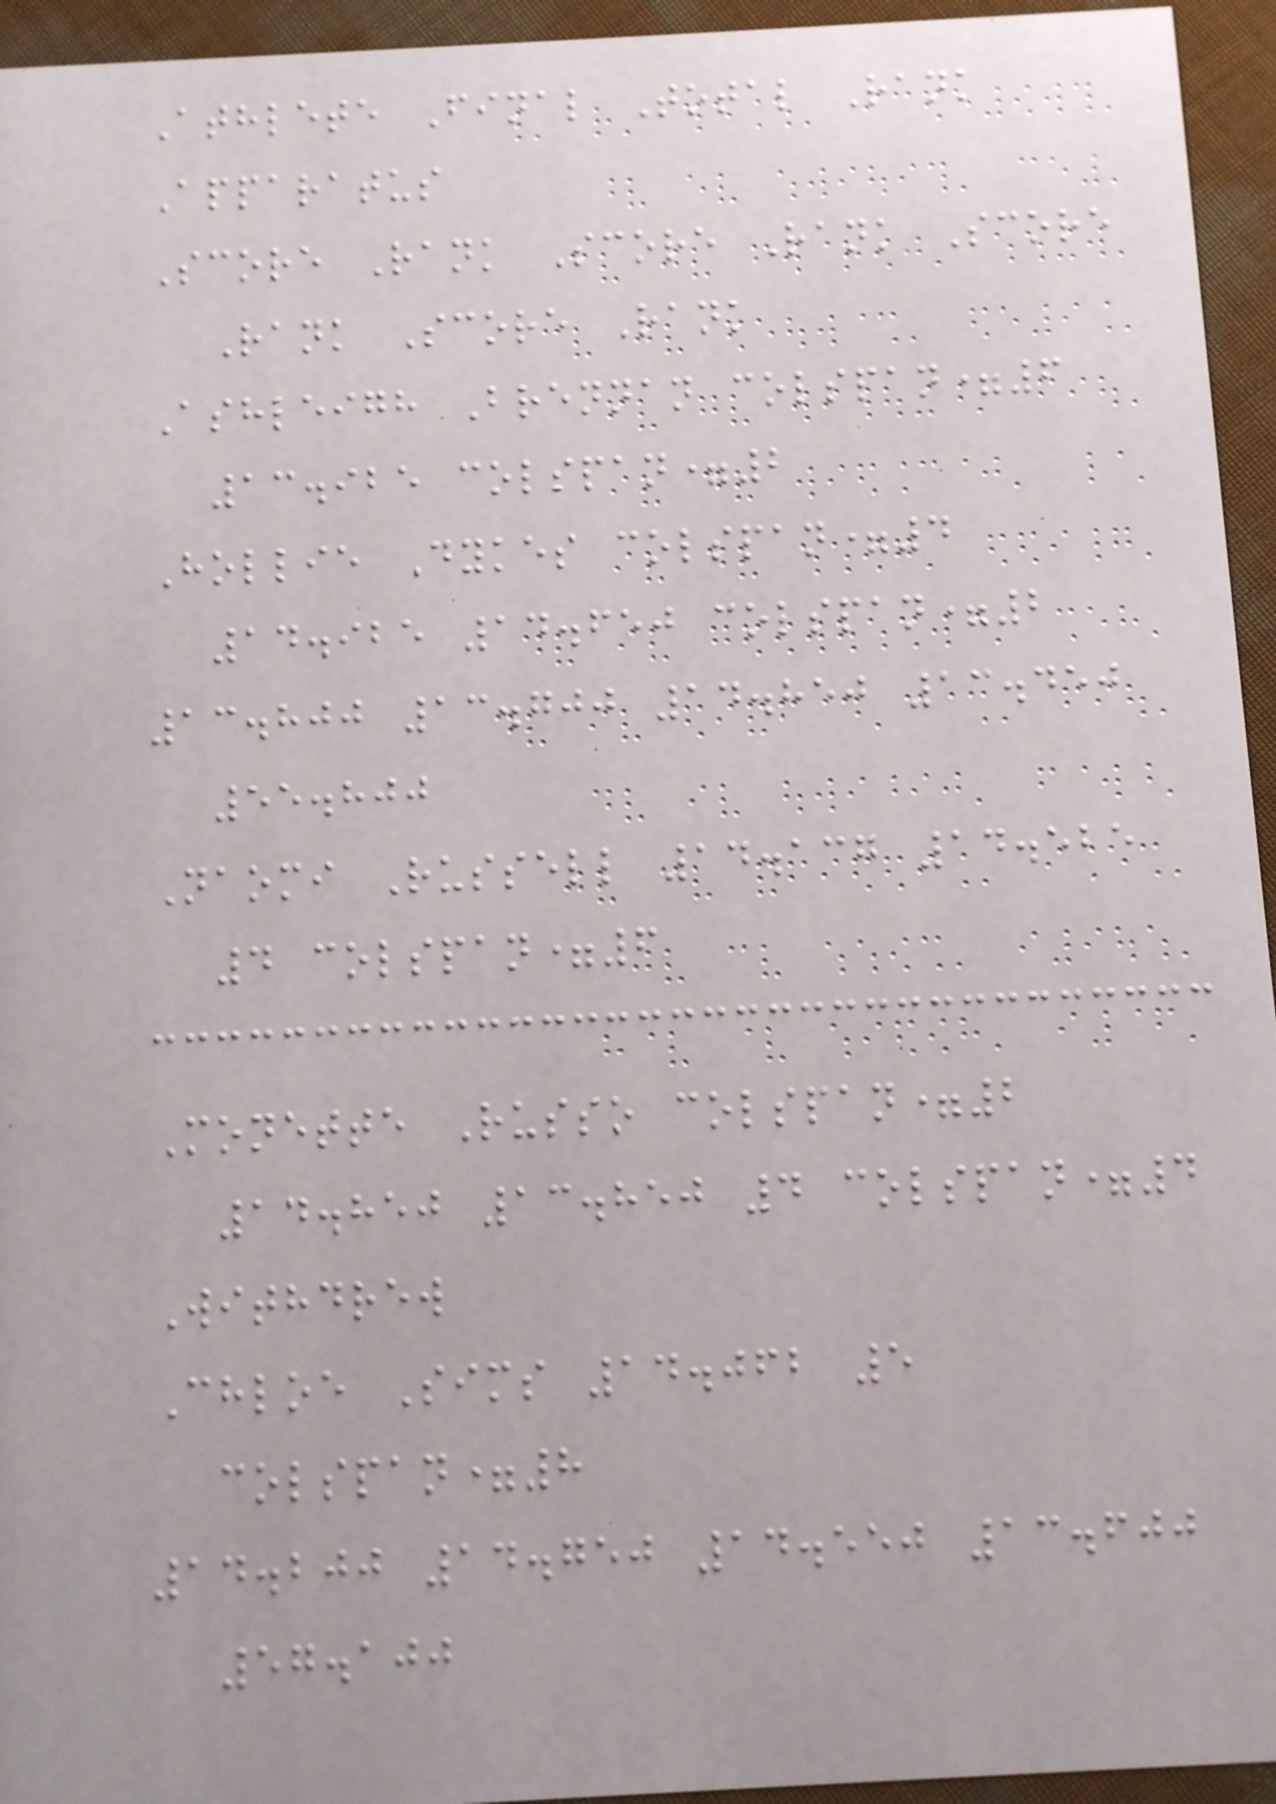Athlete Final Total Rank
Apparatus
Score Rank Score Rank Score
Rank Score Rank
Ashleigh Brennan colspan=6
13.925 colspan=2
Hollie Dykes colspan=4
14.925 14.650 colspan=2
13.800 13.700 14.850 13.450
55.800
Naomi Russell 14.137 14.525
4 colspan=6
Monette Russo colspan=2
14.850 13.850 4 colspan=4
Withdrew
Chloe Sims 14.062 5
colspan=8
14.200 14.750 14.550 13.600
57.100
